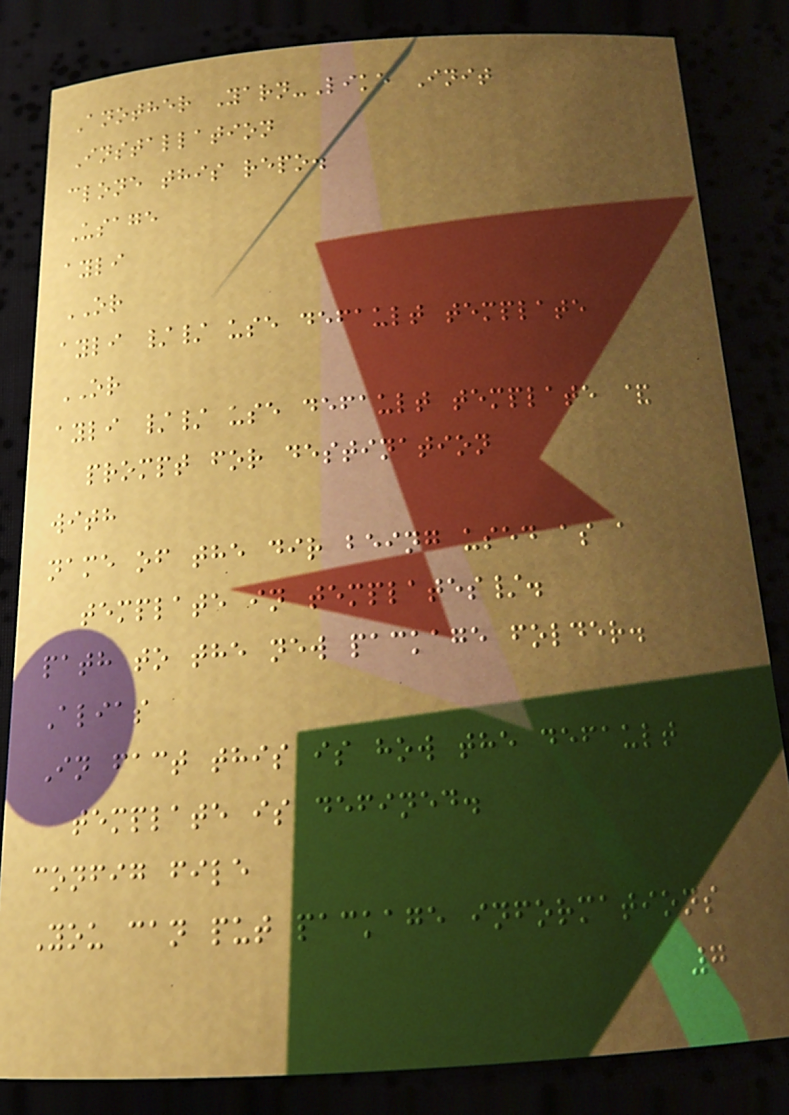Another Yarn-Like Init
Installation
clone this repo.
Usage
ayli
OR
ayli // use default template
OR
ayli // use default template &
prompt for destination
with
name of the dir being used as a
template in templates/.
path to the new package folder.
Alias
In fact this is how the default
template is defined.
config file
You can put package informations
7
